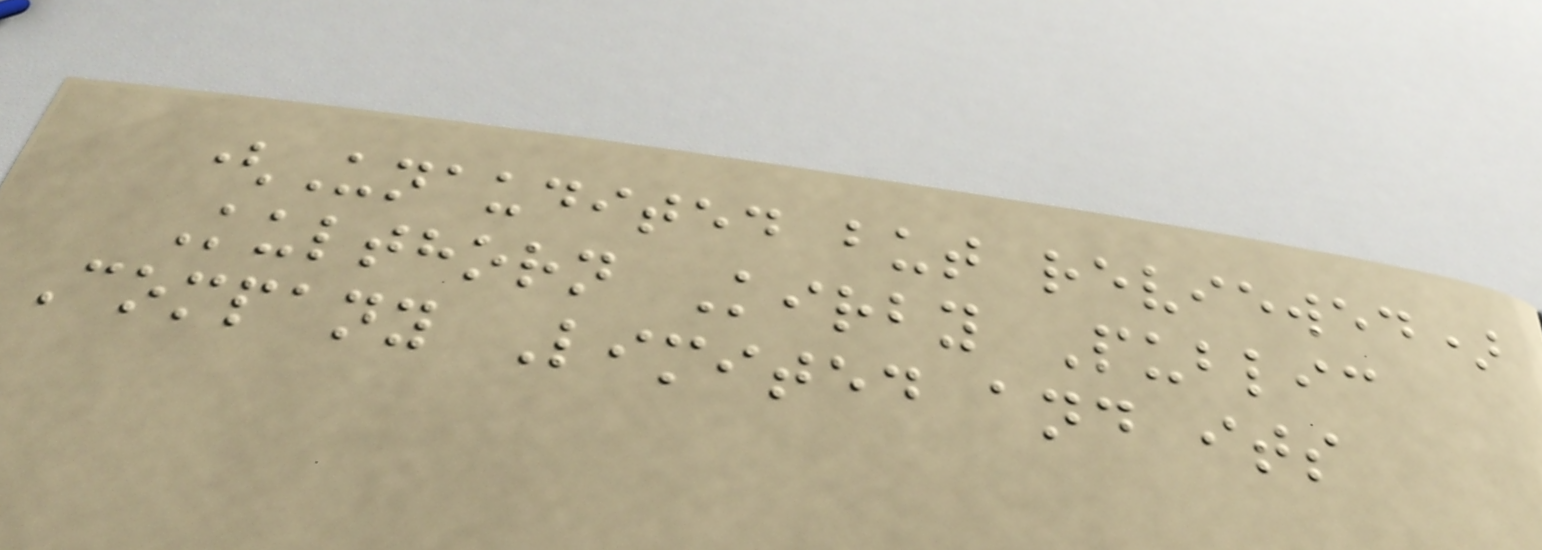(Unaudited but reviewed)
Kulthorn Kirby Public
Company Limited and its
